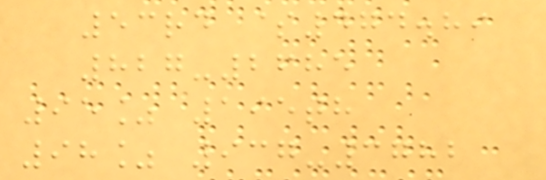53rd $474.89
827-2685
95% 195th
98% 937-3782
